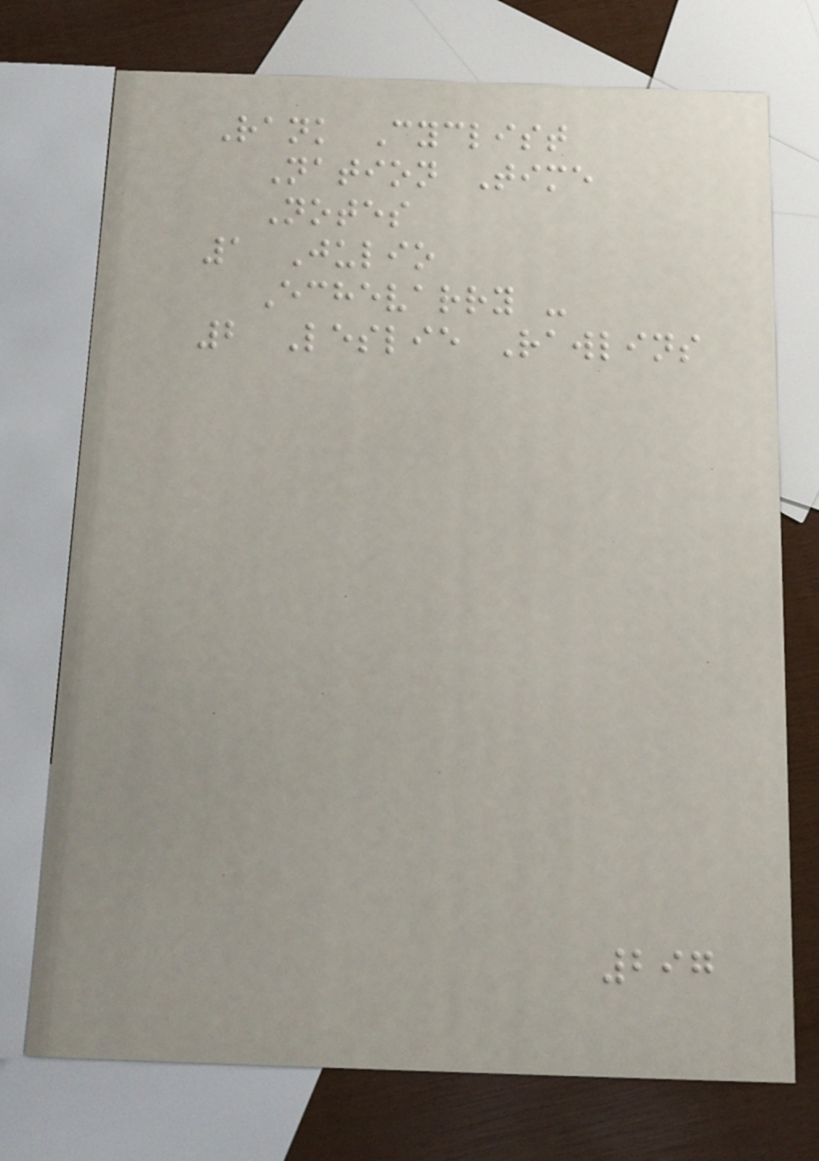Rank Cyclist
Nation Time
Notes
1 Julio
Echevarry -
2 Leslie Rawlins
297
